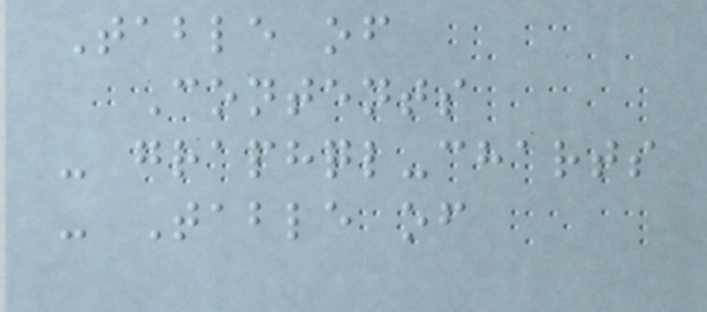Table of
Contents
- graphql-charts
- Table of
